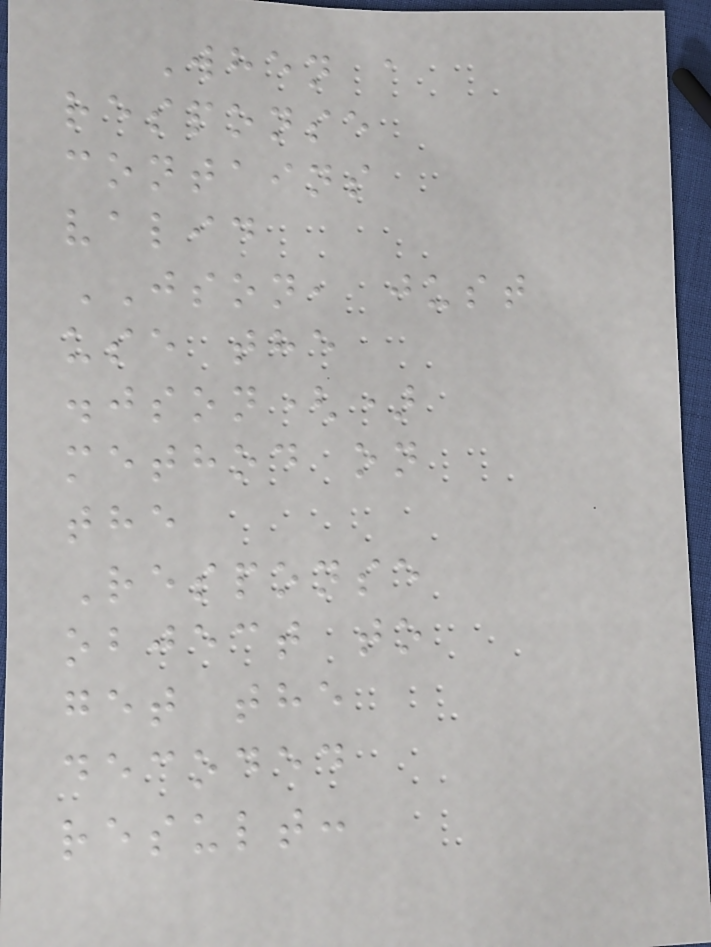When a
response
contains
valid
JSON, just
use the
.json()
method on
the
Response
object to
get the
decoded
result:
